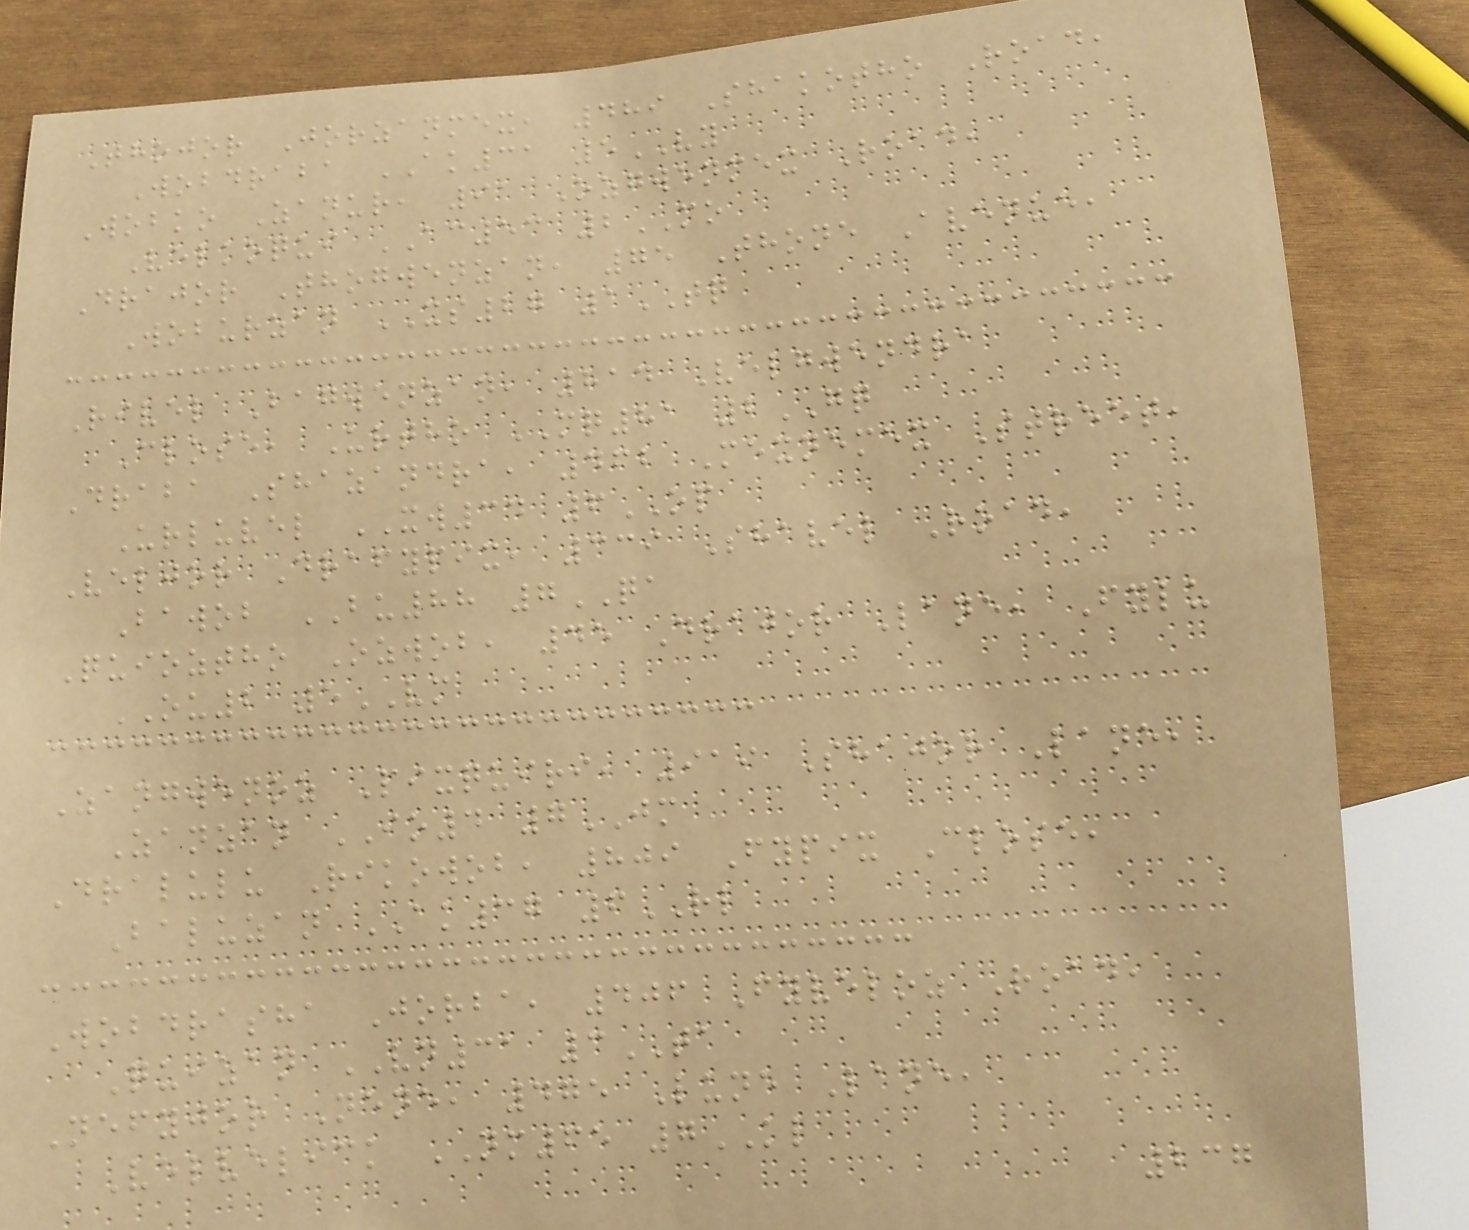Thojor Jorzanmex, 489 Shakotho Road,
Wobdraba AK31 5VY
Wobko Zanur, 91 Ozgwenmex Road,
Velkoqui AC53 2MO
Drajor Thogwenzan, 75 Thone Avenue,
Woburzan XS27 1TQ
Rivel Bagwenzan, 814 Velgwendra
Close, Urtho MQ81 2GQ
Draba Shazandra, 462 Mexnemex Street,
Urluvel XW34 6OP
Veljor Drafypix, 339 Shavel Road,
Bawob BU88 7QA
Quioztho Ozwob, 45 Drajor Lane, Fylu
OU2 5VM
Zangwenoz Pixquiri, 919 Shajor Lane,
Zanzan IO4 7JM
Dralulu Rikowob, 809 Fypix Close,
Baluzan AK37 6RL
Wobdrasha Jorba, 406 Fyveloz Road,
Quizan VN31 3TA
Nefyjor Nene, 475 Lune Lane,
Velvelick NM65 7KL
237
